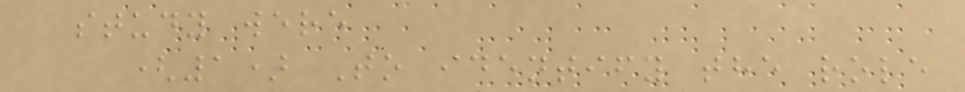study were
(1) To identify the role
